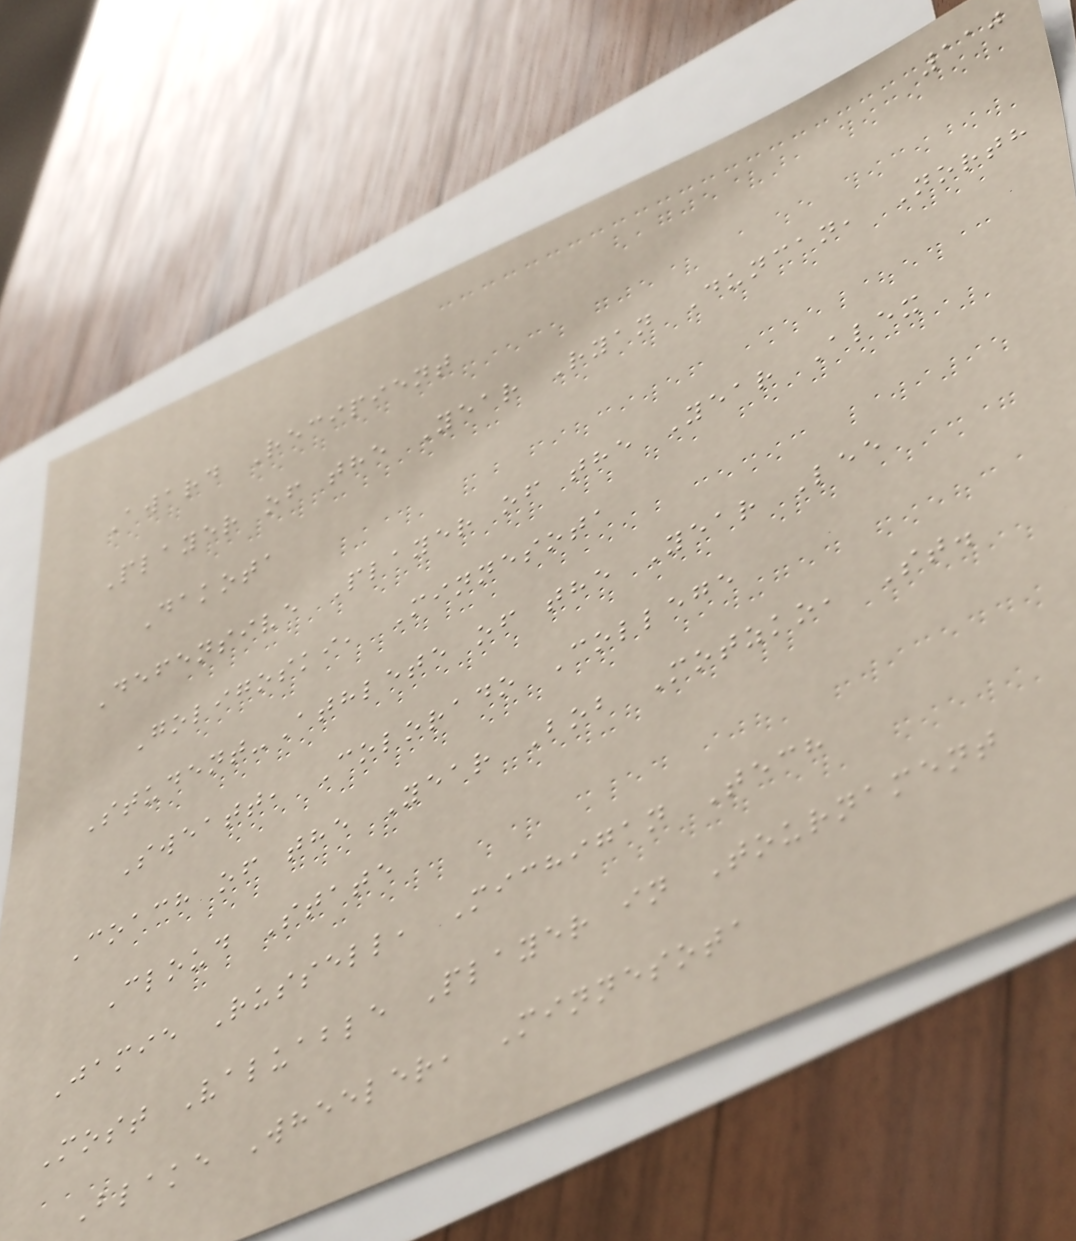110
Award Recipient
Player of the Year Ryan Duncan, North
Dakota
Defensive Player of the Year Alex
Goligoski, Minnesota
Student-Athlete of the Year Lee
Sweatt, Colorado College
Coach of the Year Bob Motzko, St.
Cloud State
Jamie Russell, Michigan Tech
Most Valuable Player in Tournament
Blake Wheeler, Minnesota
